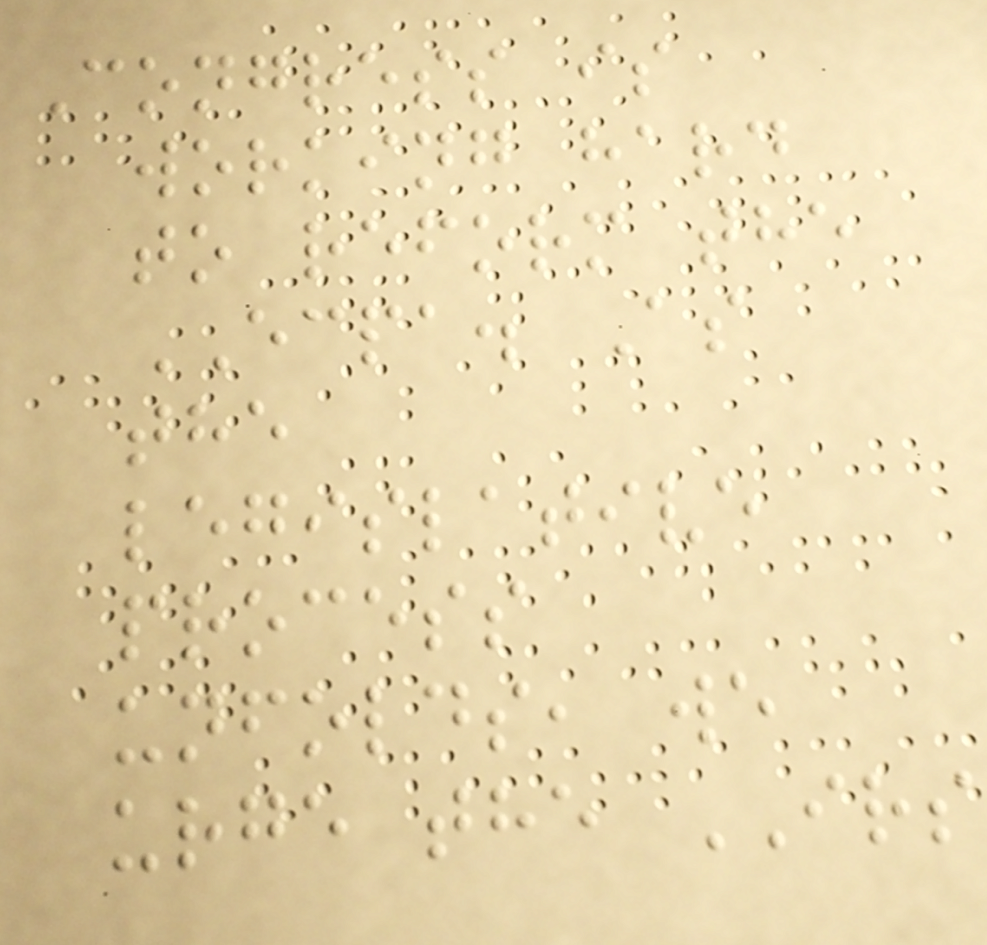Congress is
working hard
to reform the
ECPA. As
the
legislative
process
unfolds, we
urge the IRS
